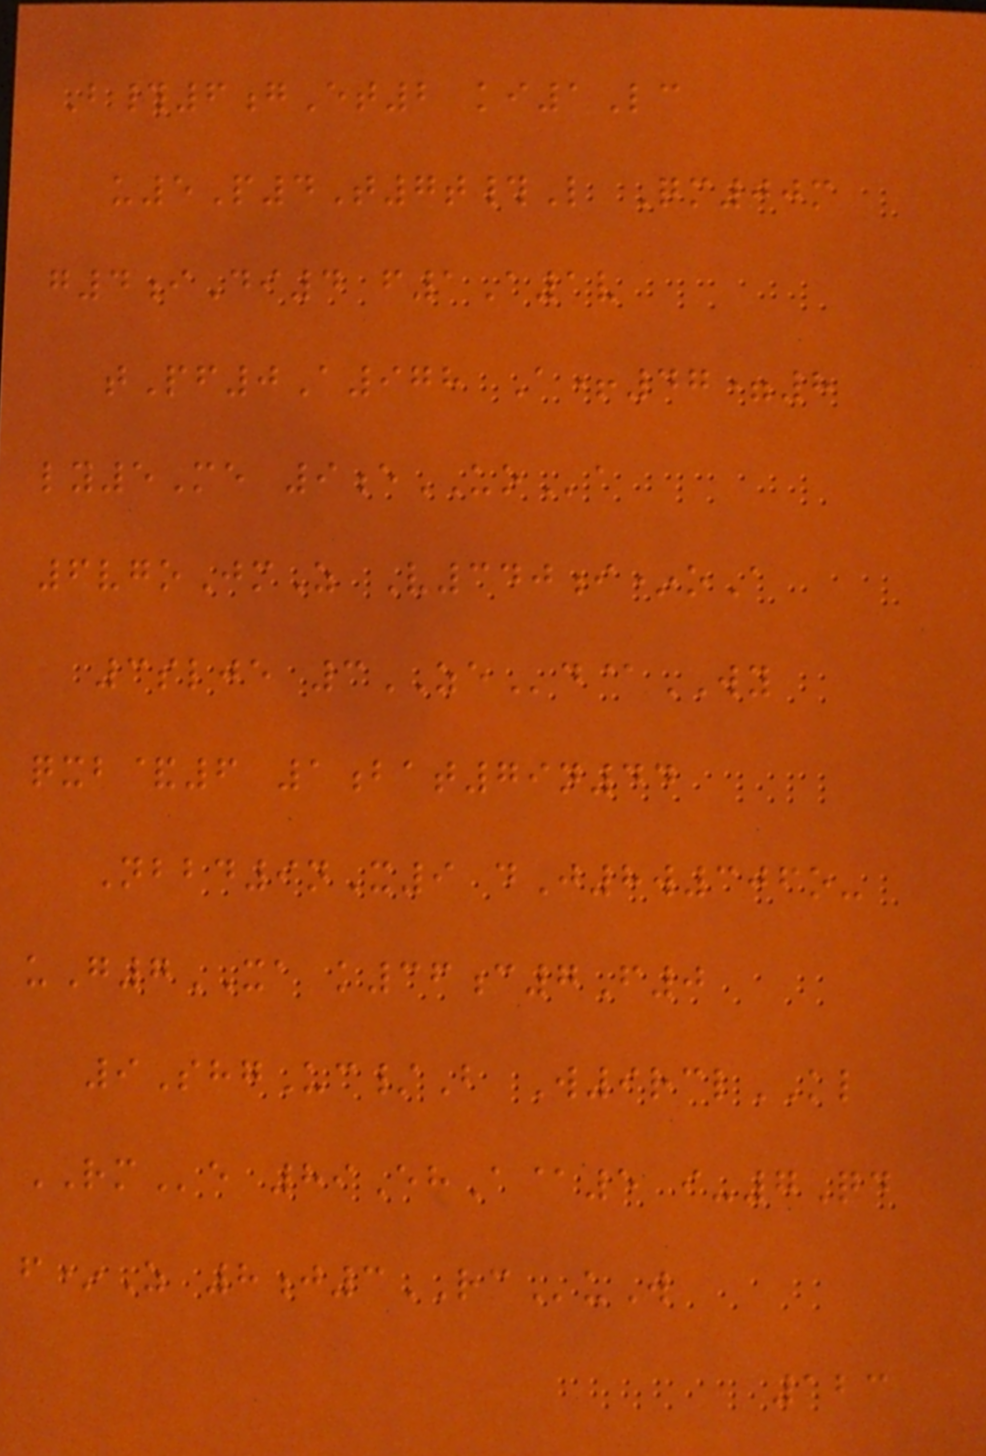B#6gEt2 ki1Lc
u5P4T7t#L Qm00m
g4iDi4 f1A1v
tPf0A978 A+47=8
ly5Me 9eUOa
6vgoJmZ V340i*oA
3slje 3ZEd@WY
qxb&6 1bat79n44
Nbbd9nX9 dJ8w306o-
uG7XA k36c7F0
9ShgUc/B W9rclKL
RMe 89EhA@5 i-7Qd
f*Z 8j3RCuW
123
